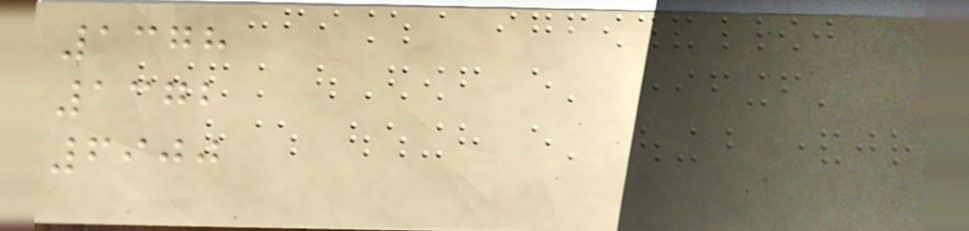1378
1372
6900
